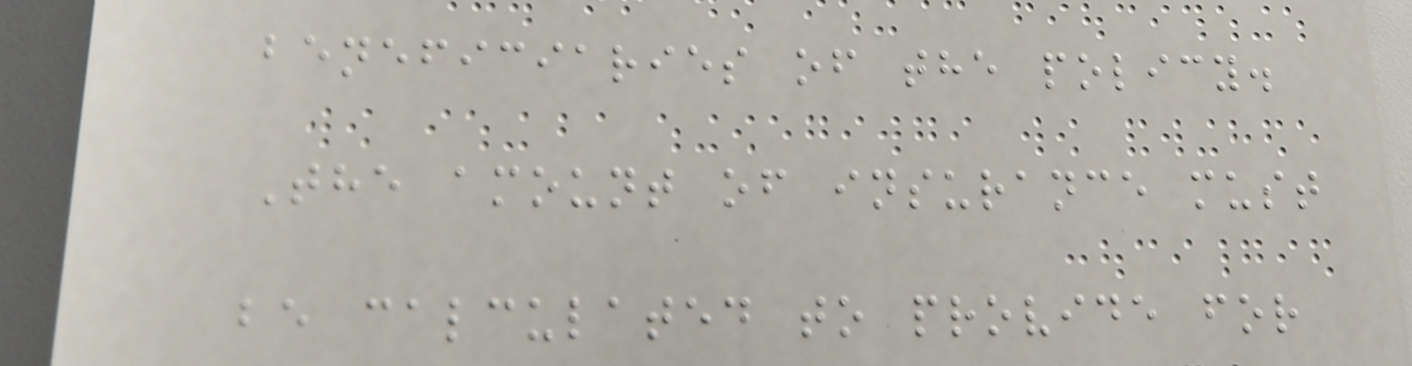beneficiaries of the policy.
The amount of insurance must
be calculated to provide for
